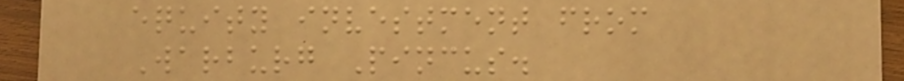equity investment from
Warburg Pincus.
